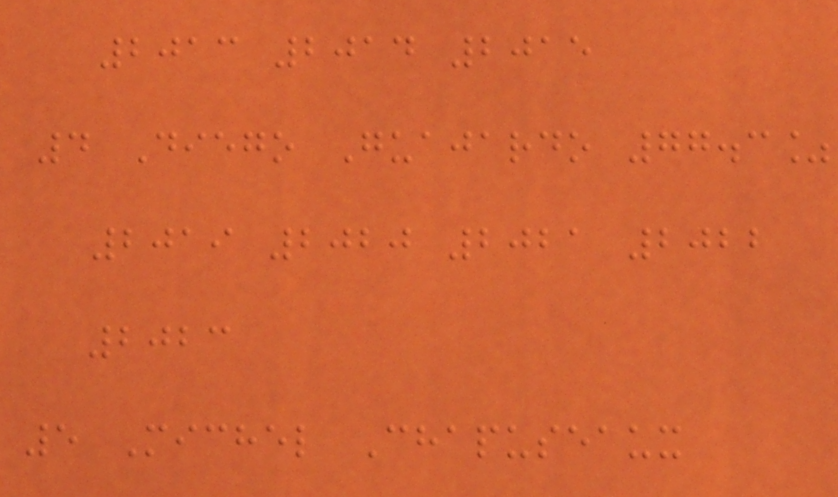2013 2014 2015
4 Diego Guajardo 77.3%
2019 2020 2021 2022
2023
5 Michel Chapuseaux
